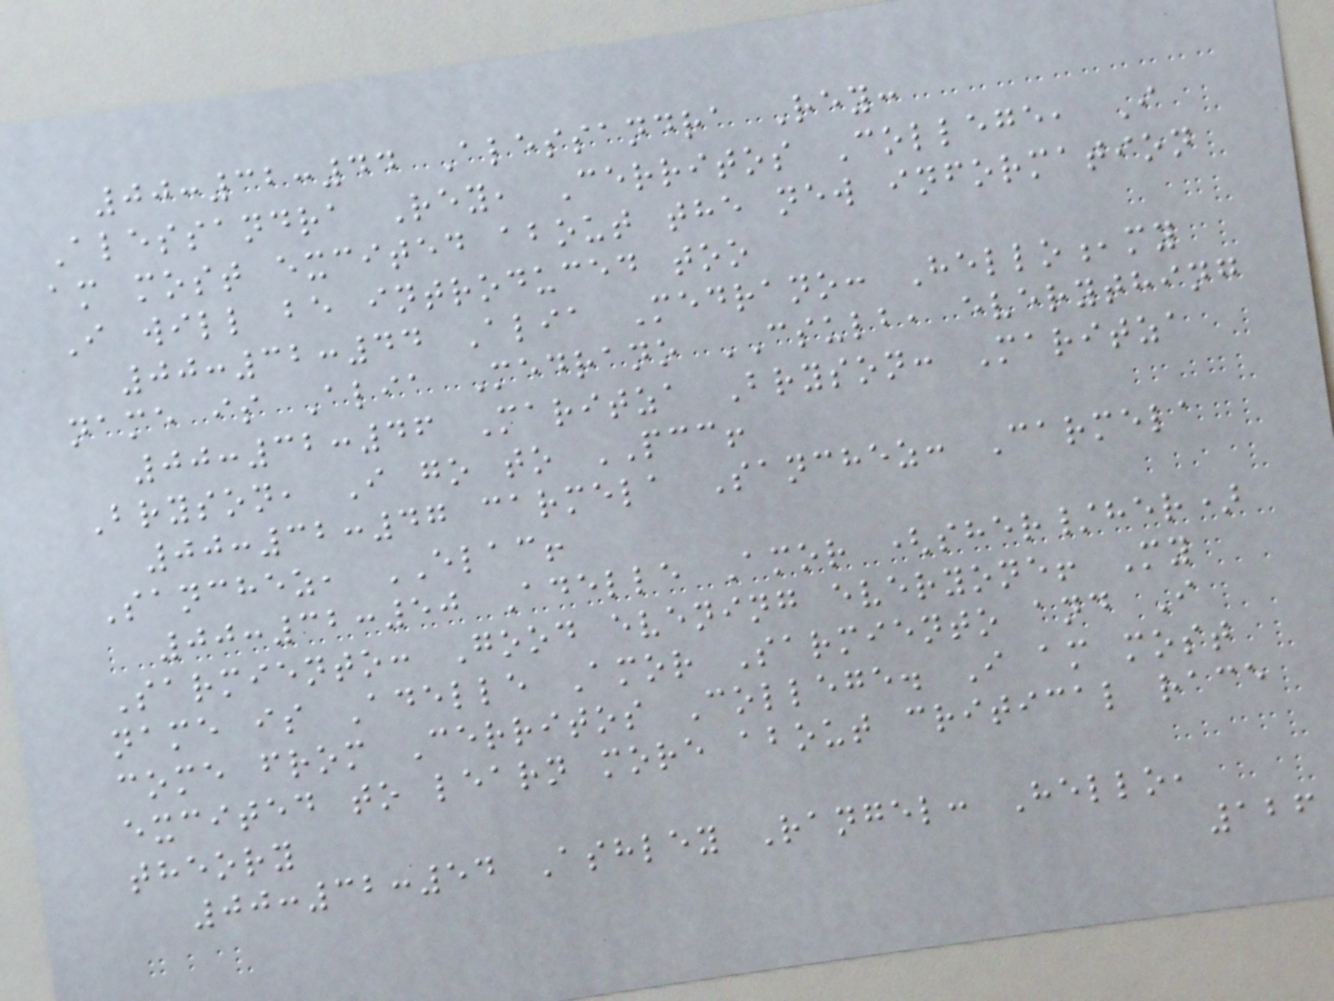00:32:44 Alessandra Rey:
Alessandra Rey, Cerritos College, I
am most excited about the new information
I will be introduced too
00:32:44 Alia Medrano: Hello,my
name is Alia Medrano CSULB, everything
00:32:46 Maritza Bryson: Maritza
Bryson, I go to PCC!
00:32:47 carmela Sanchez: Carmela
Sanchez, ELAC!
00:32:50 Adelle Amor (sher/her)
Sarmiento: Good evening everyone! My
name is Adelle Amor Sarmiento and I
come from Cerritos College. I am most
excited to learn more about critical race
theory
00:32:54 Ashley Rangel: Hello,
126
